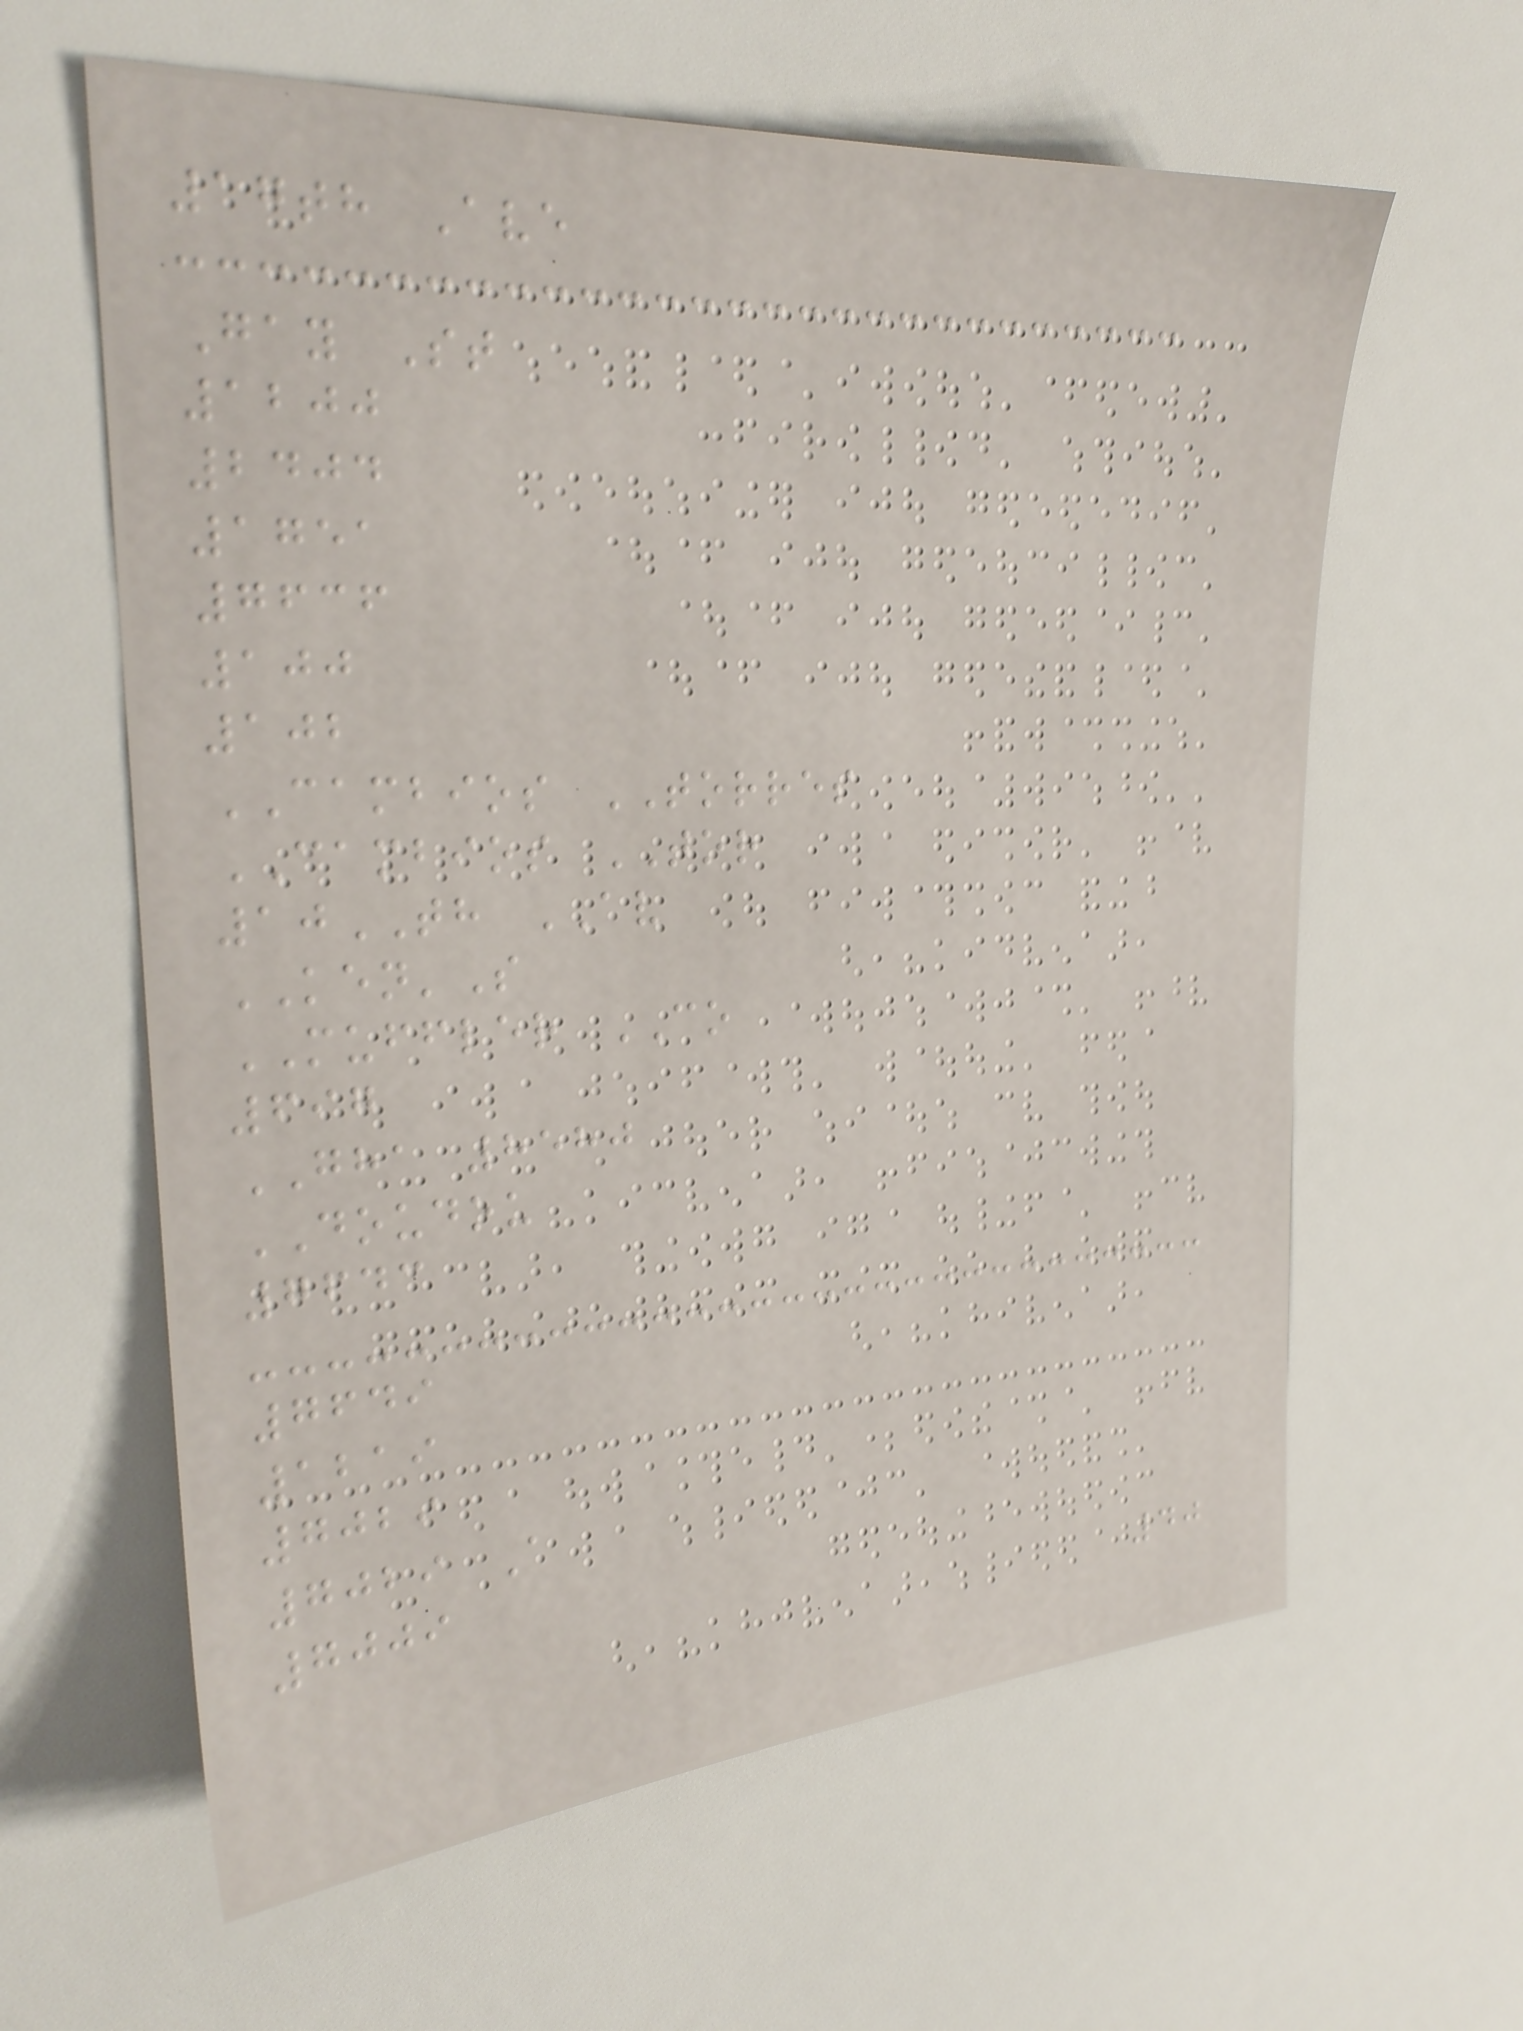17th Ave
Gay St
1200
2404
1751
7636
100
102
CAMBIOS TORRES
CAMBIOS TOR
10TH AV
KEN'S
MUFFLER CO
697
GHA 8580
DOUDOU
7643
7649
1219
7029
7029 A
7009
40
